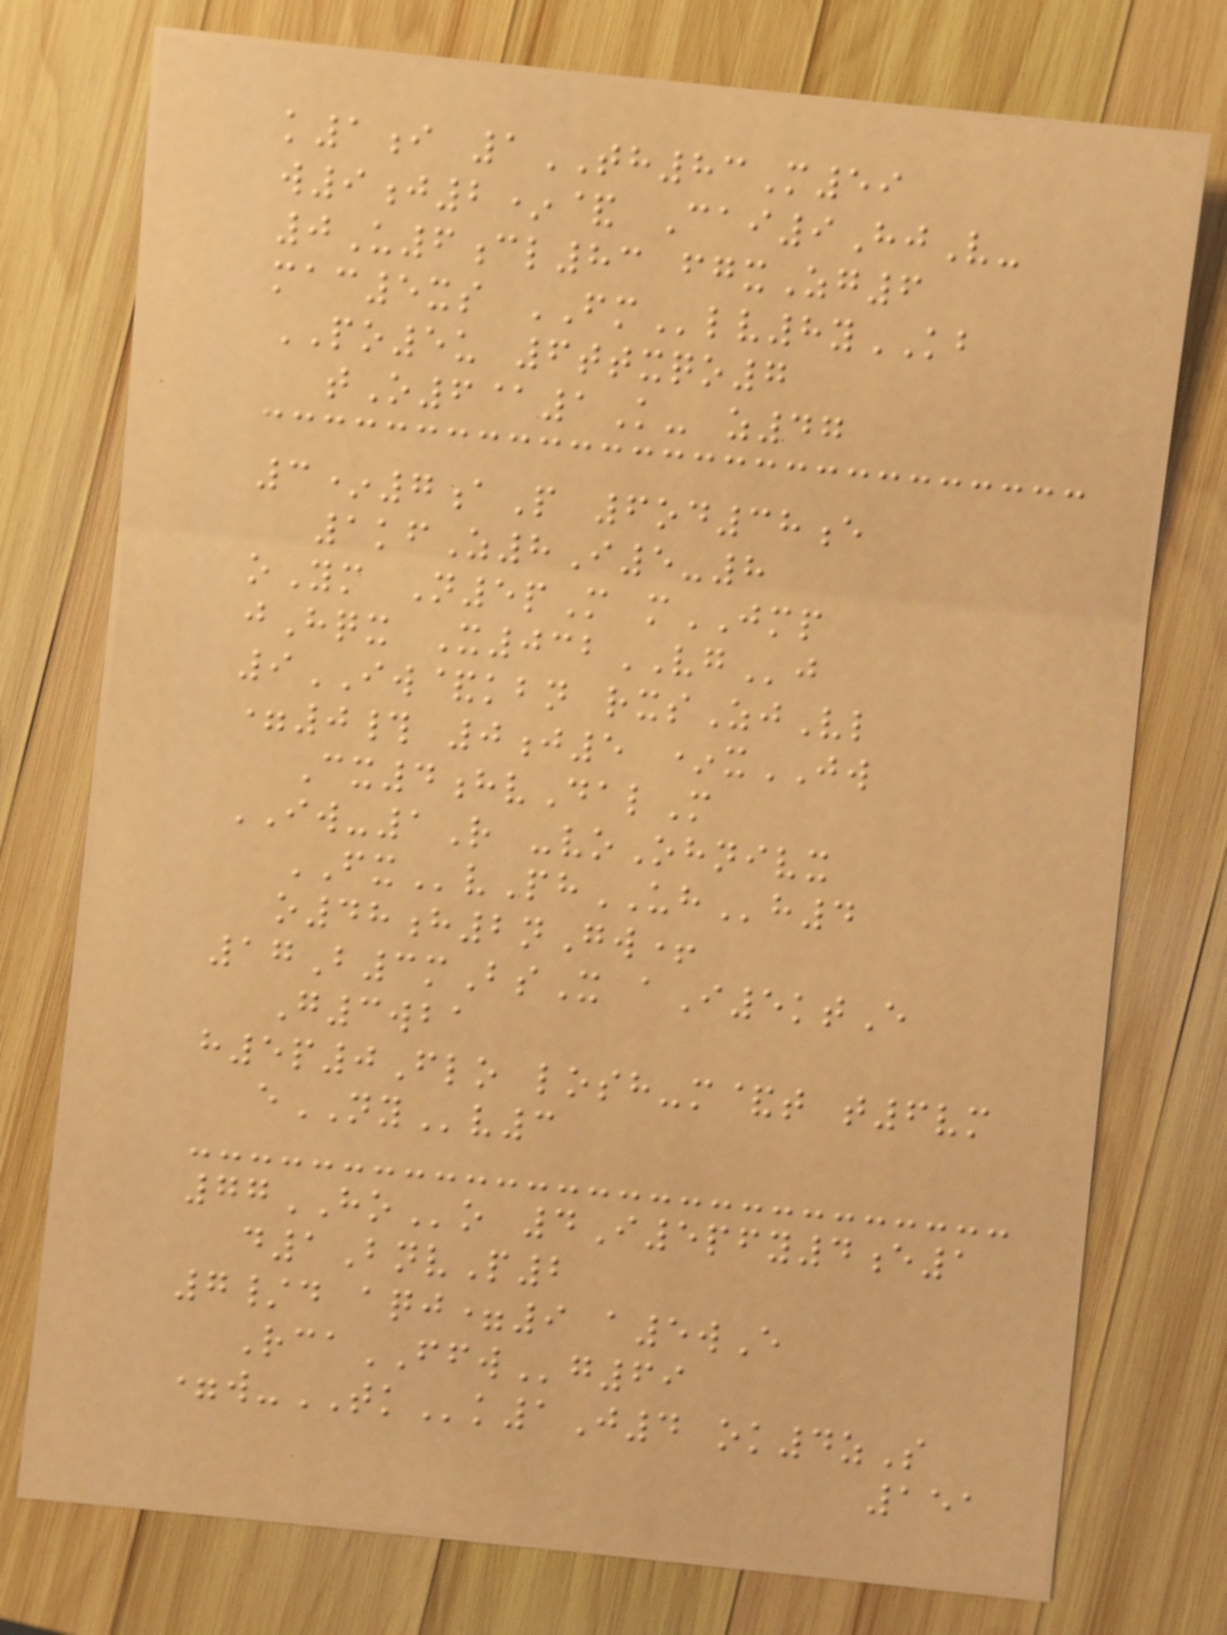k1i 1TH83M59
w9j2*& Cai9HjV-
0U6cl83 fgxZg6
mac5xs FMlv8yKB
PO5u 6ttxqo7
tO6@1K- z47
3*7aP 6od38e
1kfZ8I5-8
oYm N5pM mJMP
jHqx X032VGj
9IW&kbn rxsZjVl
=0# 0j5 *xJW
Cx4hvDalM
IW-1R -voOhnivx
FXvPhUHh4
o48h2nGw+
17B3mBsX aI5ktE
G3wba
h5p0Flo losh-m&t t6vm
eNYv3
77HOo 4I5pfy4e1
d1BnvP2
7/d aqj=9 a5wE
RcaFFWg69
=w-TKk1J4 ok4zS
151
